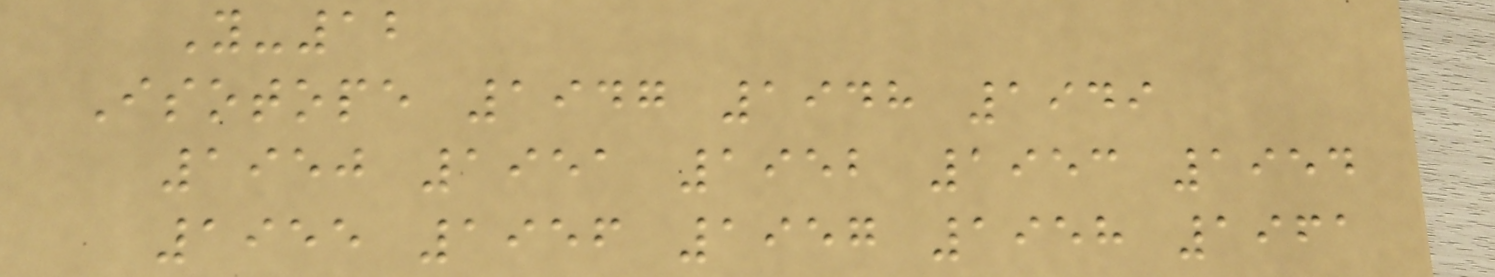Y-12
Isotope 1947 1948 1949
1950 1951 1952 1953 1954
1955 1956 1957 1958 1961
